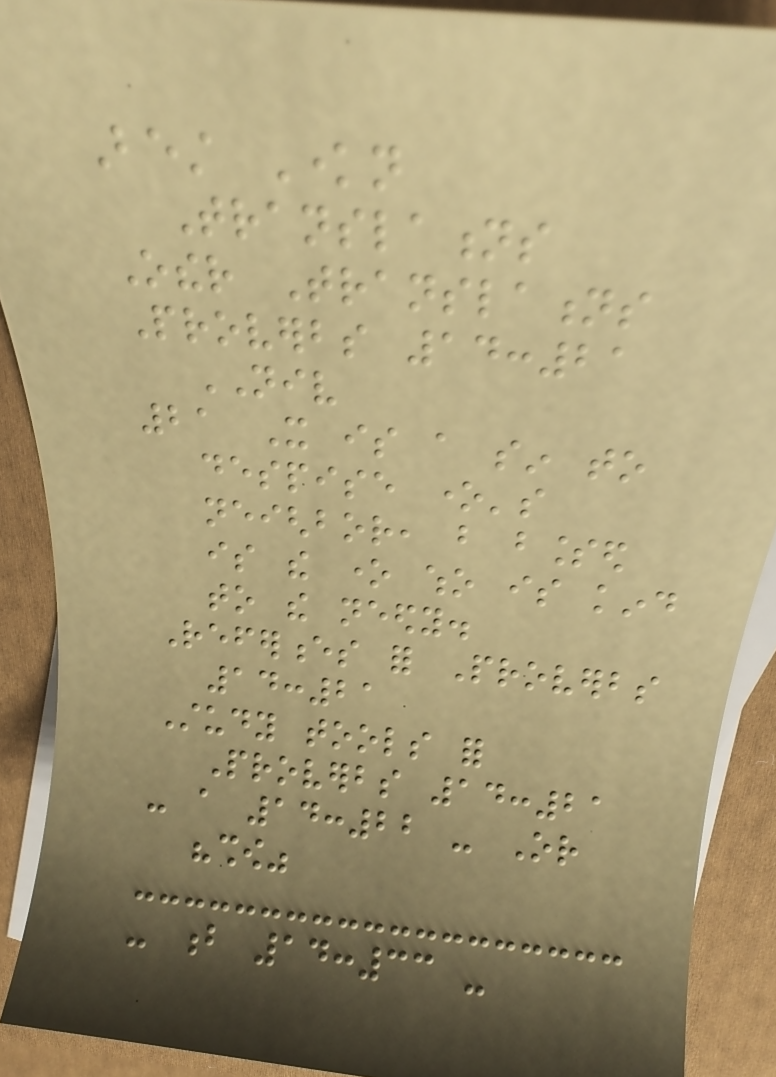Best Known
Translations
Other Translations
Proverbs 14:21
NIV
21 It is a sin to
despise one's
neighbor, but blessed
is the one who is kind
to the needy.
References for Proverbs
14:21
Study tools for
Proverbs 14:21
- a 14:22 - Or
"show"
- b 14:33 -
